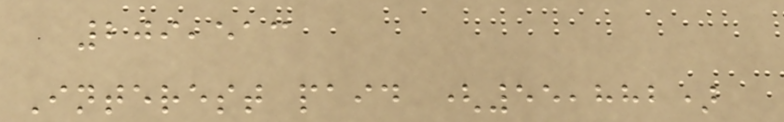209,513
Interest paid (55,882)
